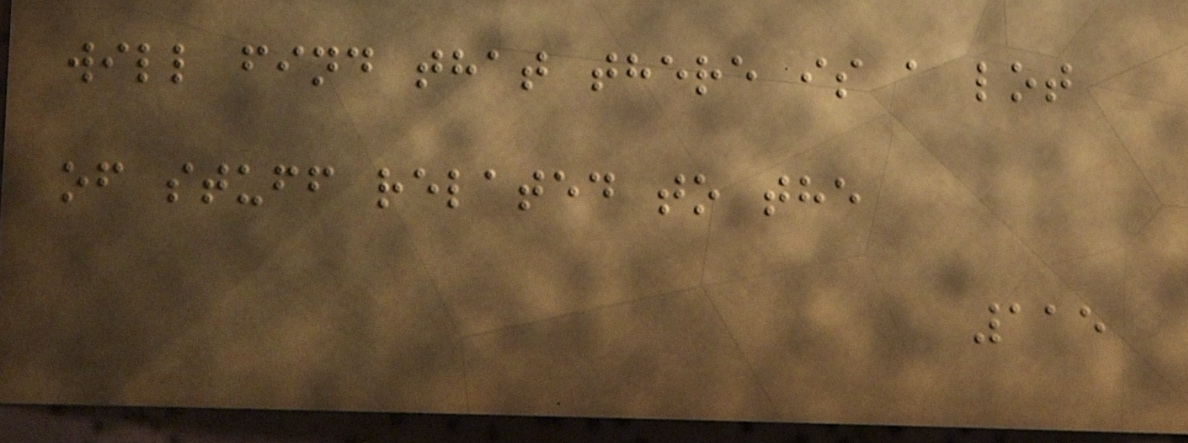will find that there is a lot
of stuff related to the
115
